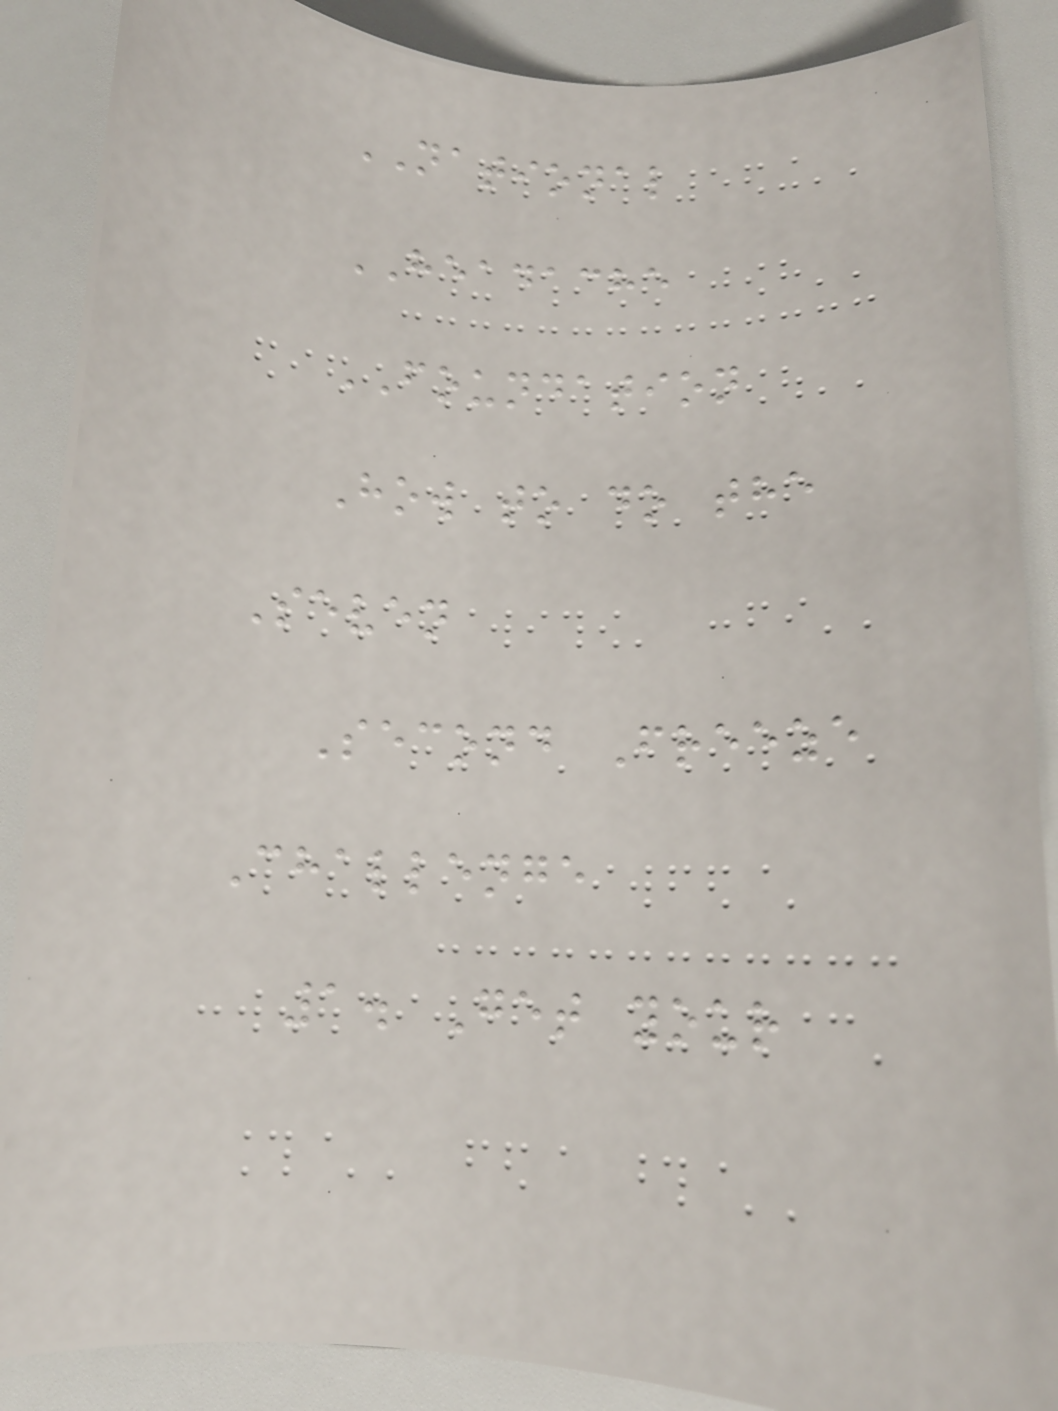NATIONAL
HEADACHE
FOUNDATION
How to do the
Seven
Second Freeze
Challenge
1. Get your
